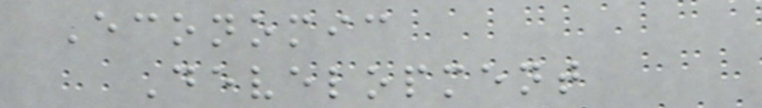Economic
Development
